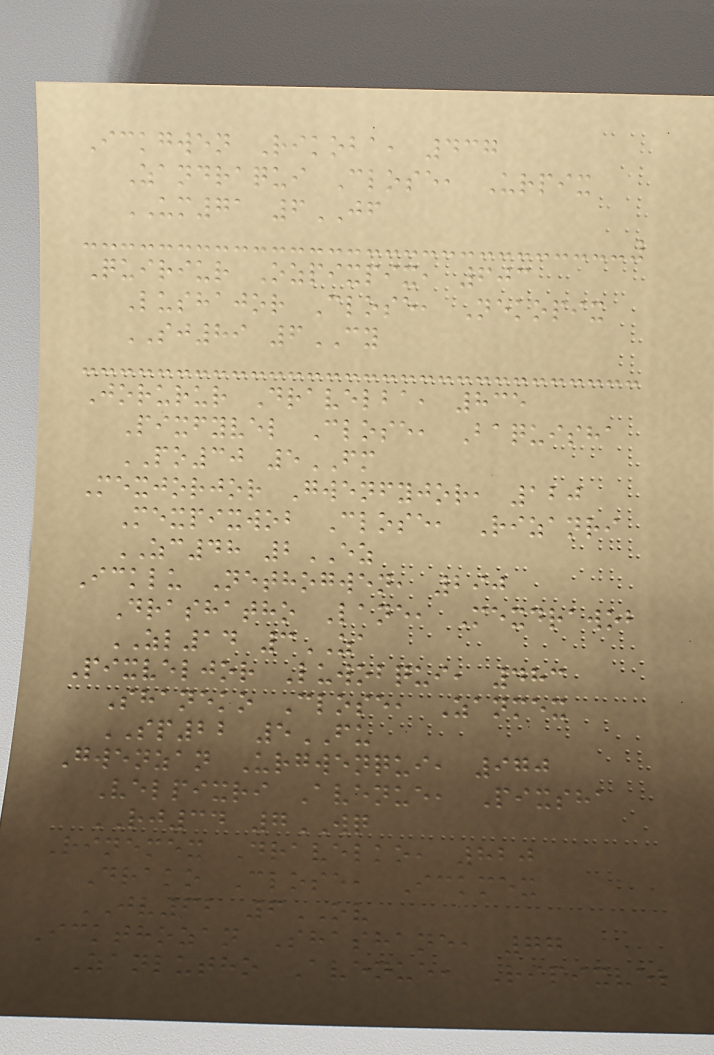Ickgwen Rikoba, 437
Zandraqui Close, Urpix
UM71 6JF
Quiriur Ozpixpix, 603
Lushajor Close, Nekopix
SJ89 6CY
Jorurur Dravelba, 835
Pixfyvel Close, Baquisha
PO30 5FM
Mexjorjor Gwenfyjor, 120
Mexpixwob Close, Rizanri
ZC48 2EZ
Icklu Nethogwen, 290
Drashatho Lane, Mexdrawob
ZL14 3ZA
Pixveljor Luwobqui, 483
Shaneko Close, Zanmex
SP22 5FU
Gwenzan Urgwenqui, 970
Velpixri Avenue, Pixsha
RJ34 7WQ
Rinemex Dravelko, 820
Drako Close, Ickmex
JV62 6OV
Ickthozan Shashane, 77
Zanlutho Avenue, Ripixvel
